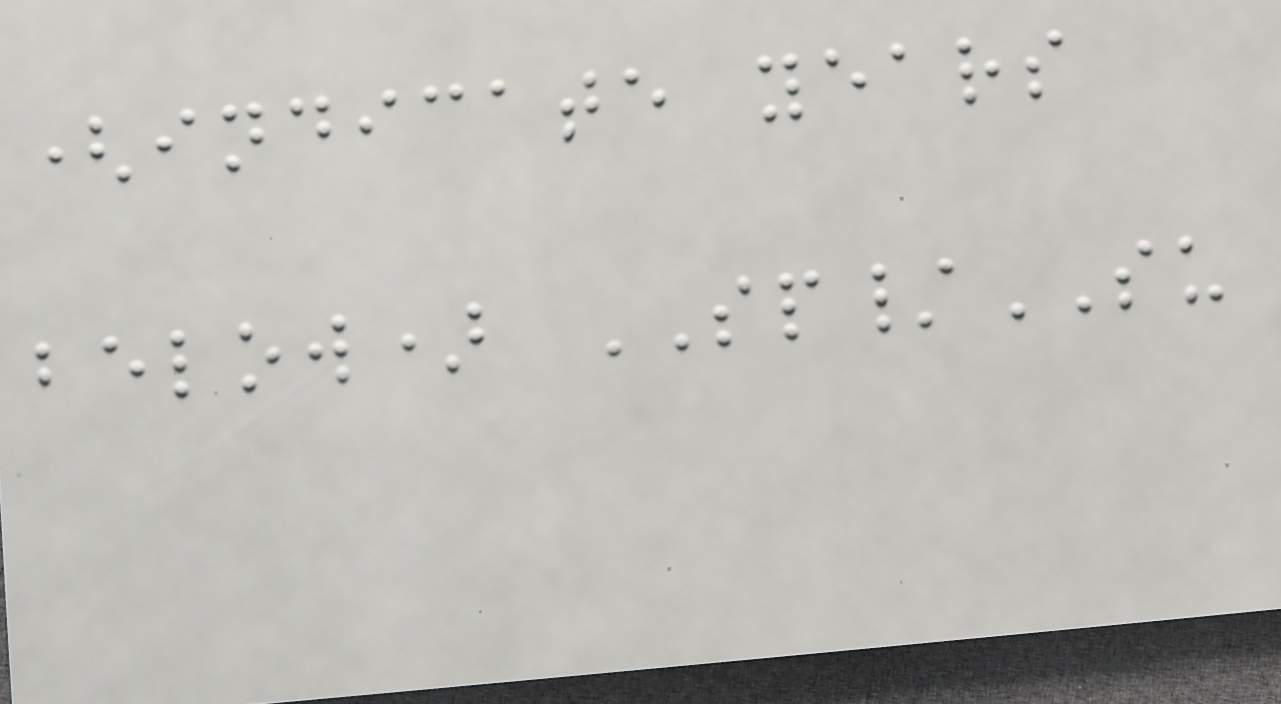(indicate years
below) SP/SU
